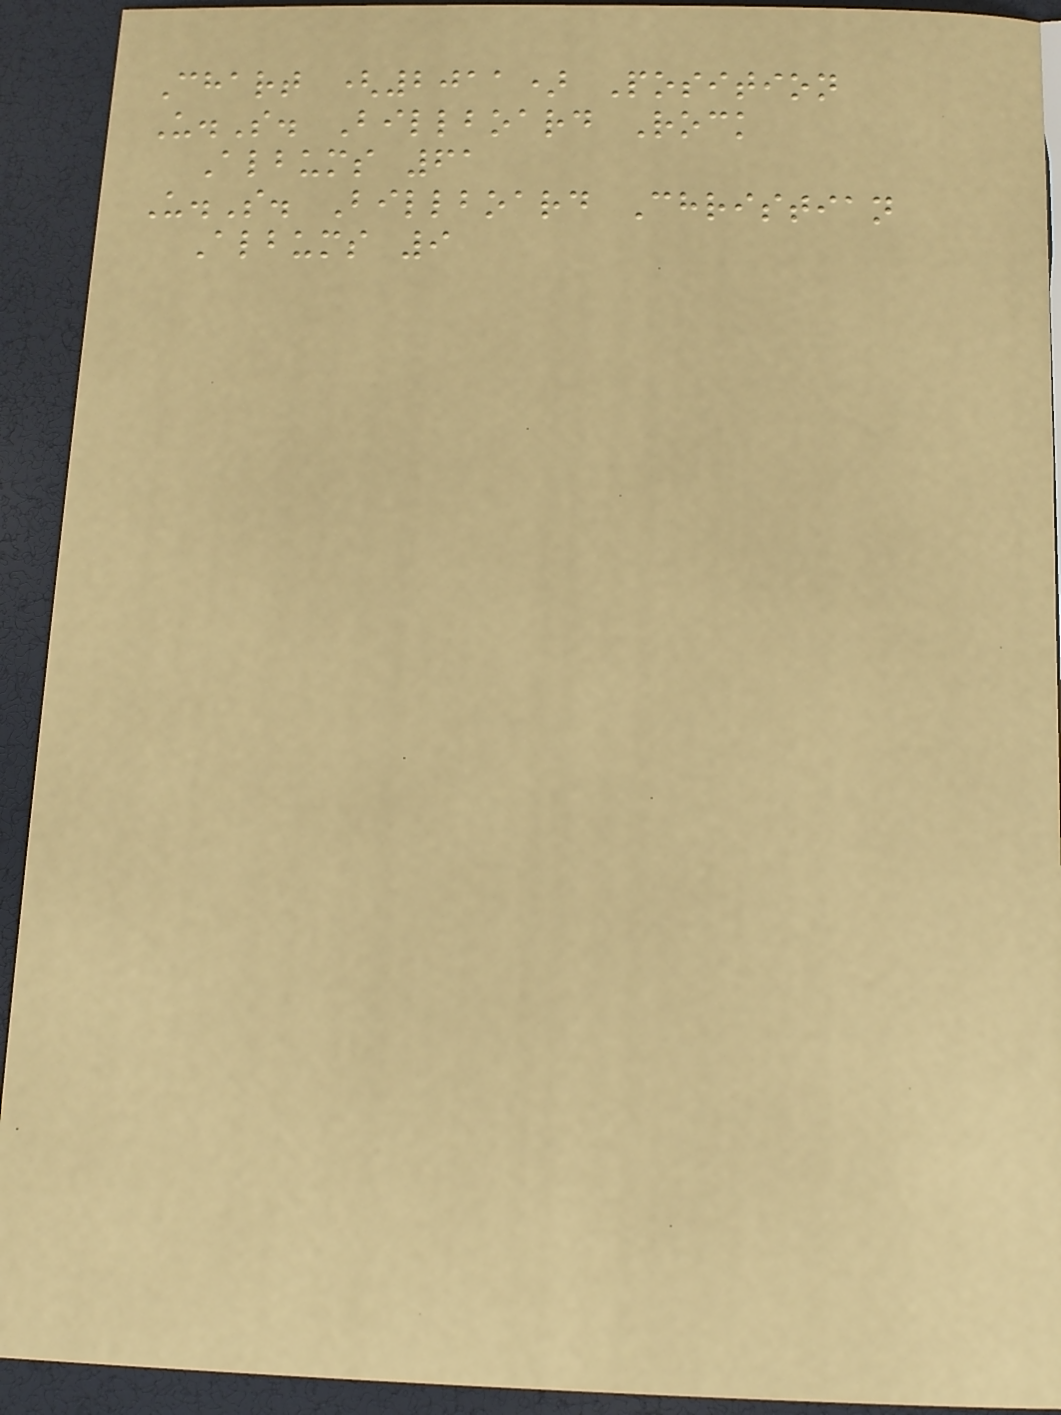Chart (2011) Position
U.S. Billboard Rock
Albums 61
U.S. Billboard Christian
Albums 9
